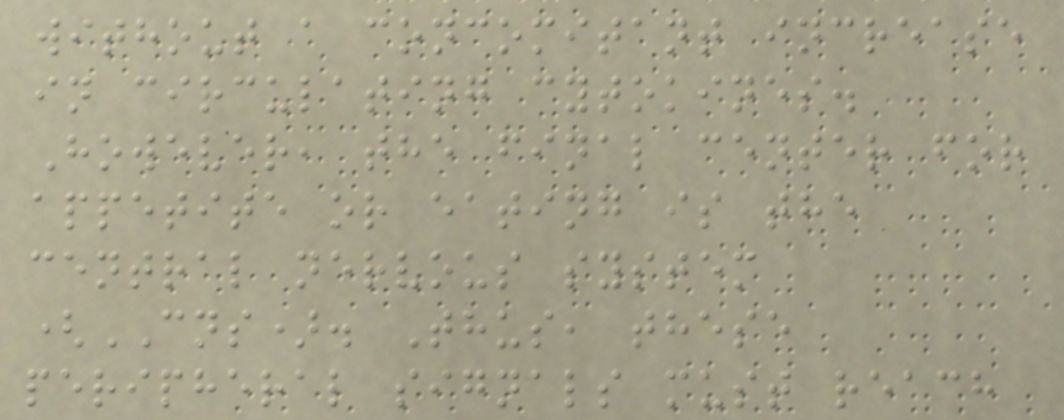without a concomitant increase
in circulating cytokines.
However, the final center for
appetite or eating is the
central nervous system
(CNS). Thus, these
peripheral signals must reach
